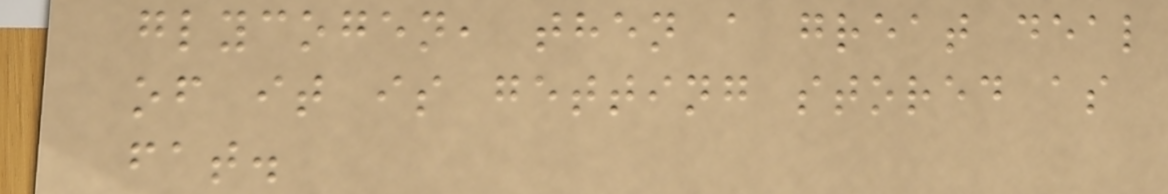glycogen, then a great deal
of it is getting stored as
fat.
